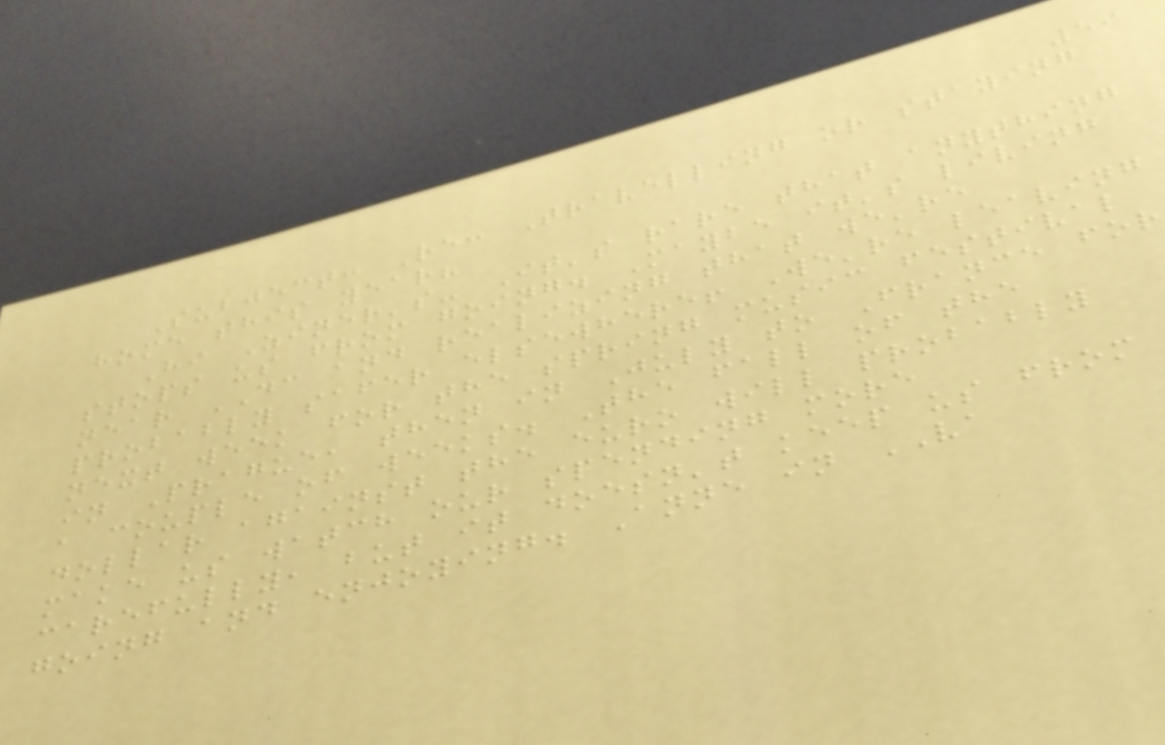59
Subject: Re: Travelling or staying
home this year?
Hi Ziner's- It's rare that anything
stops us from going. Maybe it's living
near DC and realizing that we're
probably safer elsewhere! We're leaving
next week for the spring music festival
in Prague, then in July to France for
a couple of weeks. The fall of the
dollar against the euro will probably
make us watch our spending more
carefully, but it doesn't keep us from
going and enjoying. Anne in VA
